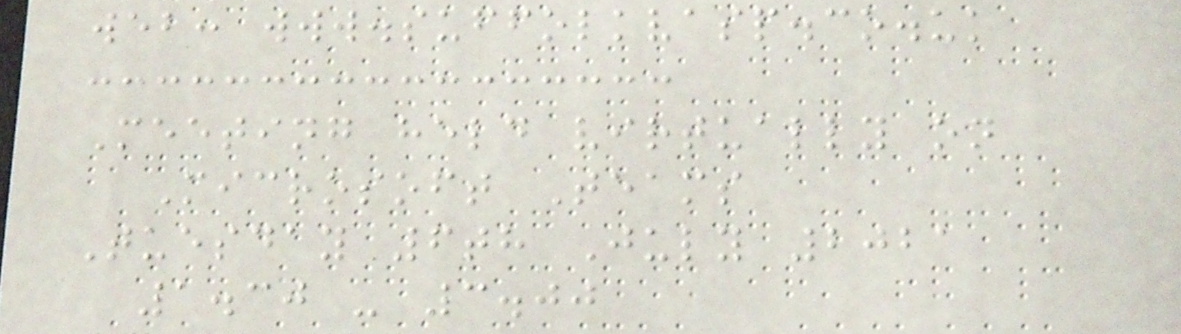web: www.suffolkvasp.co.uk
Meeting held virtually on
Microsoft Teams
Tuesday 6th July 2021
1.30 - 3.00
